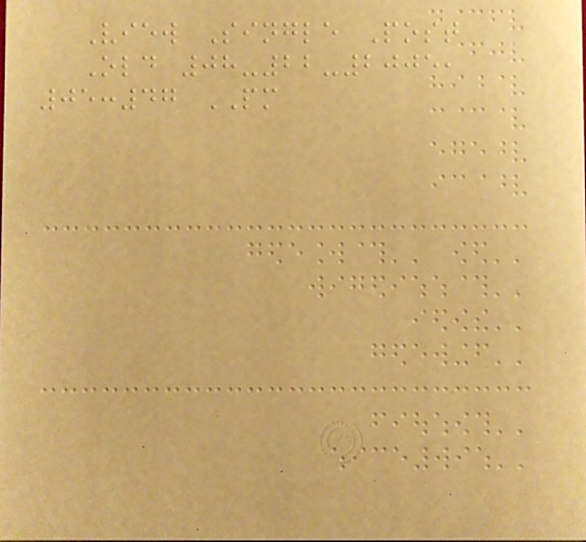View Single Post
Old 08-22-2005,
05:47 PM
